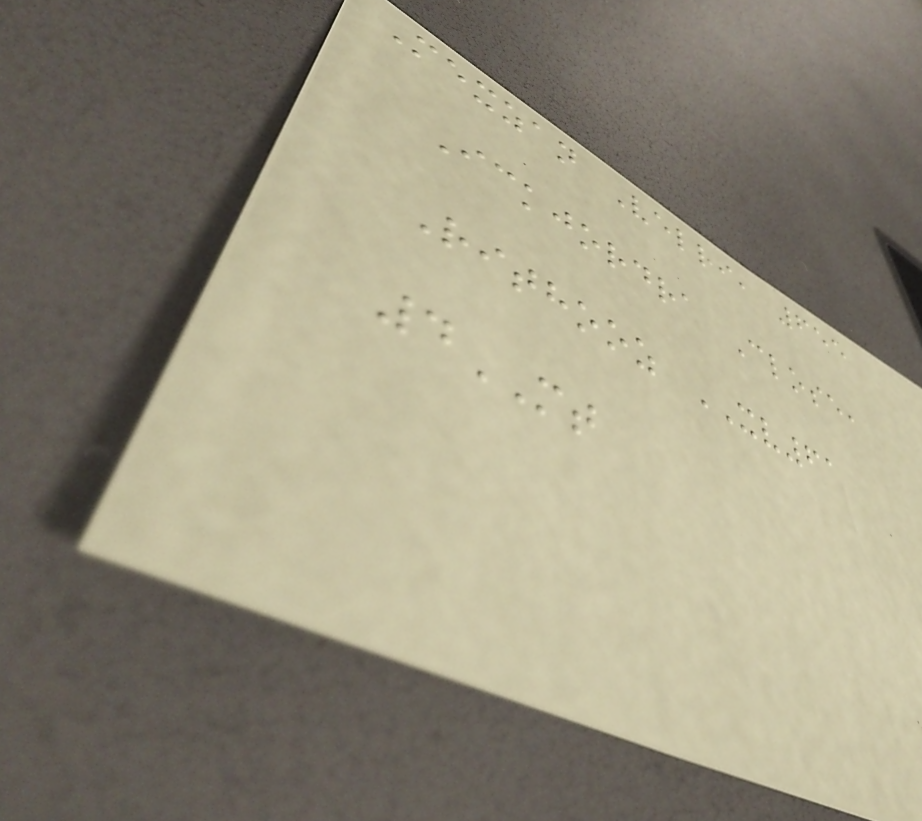Mexzan Velri, 655
Ickjordra Close,
Rithooz XV61
4MT
